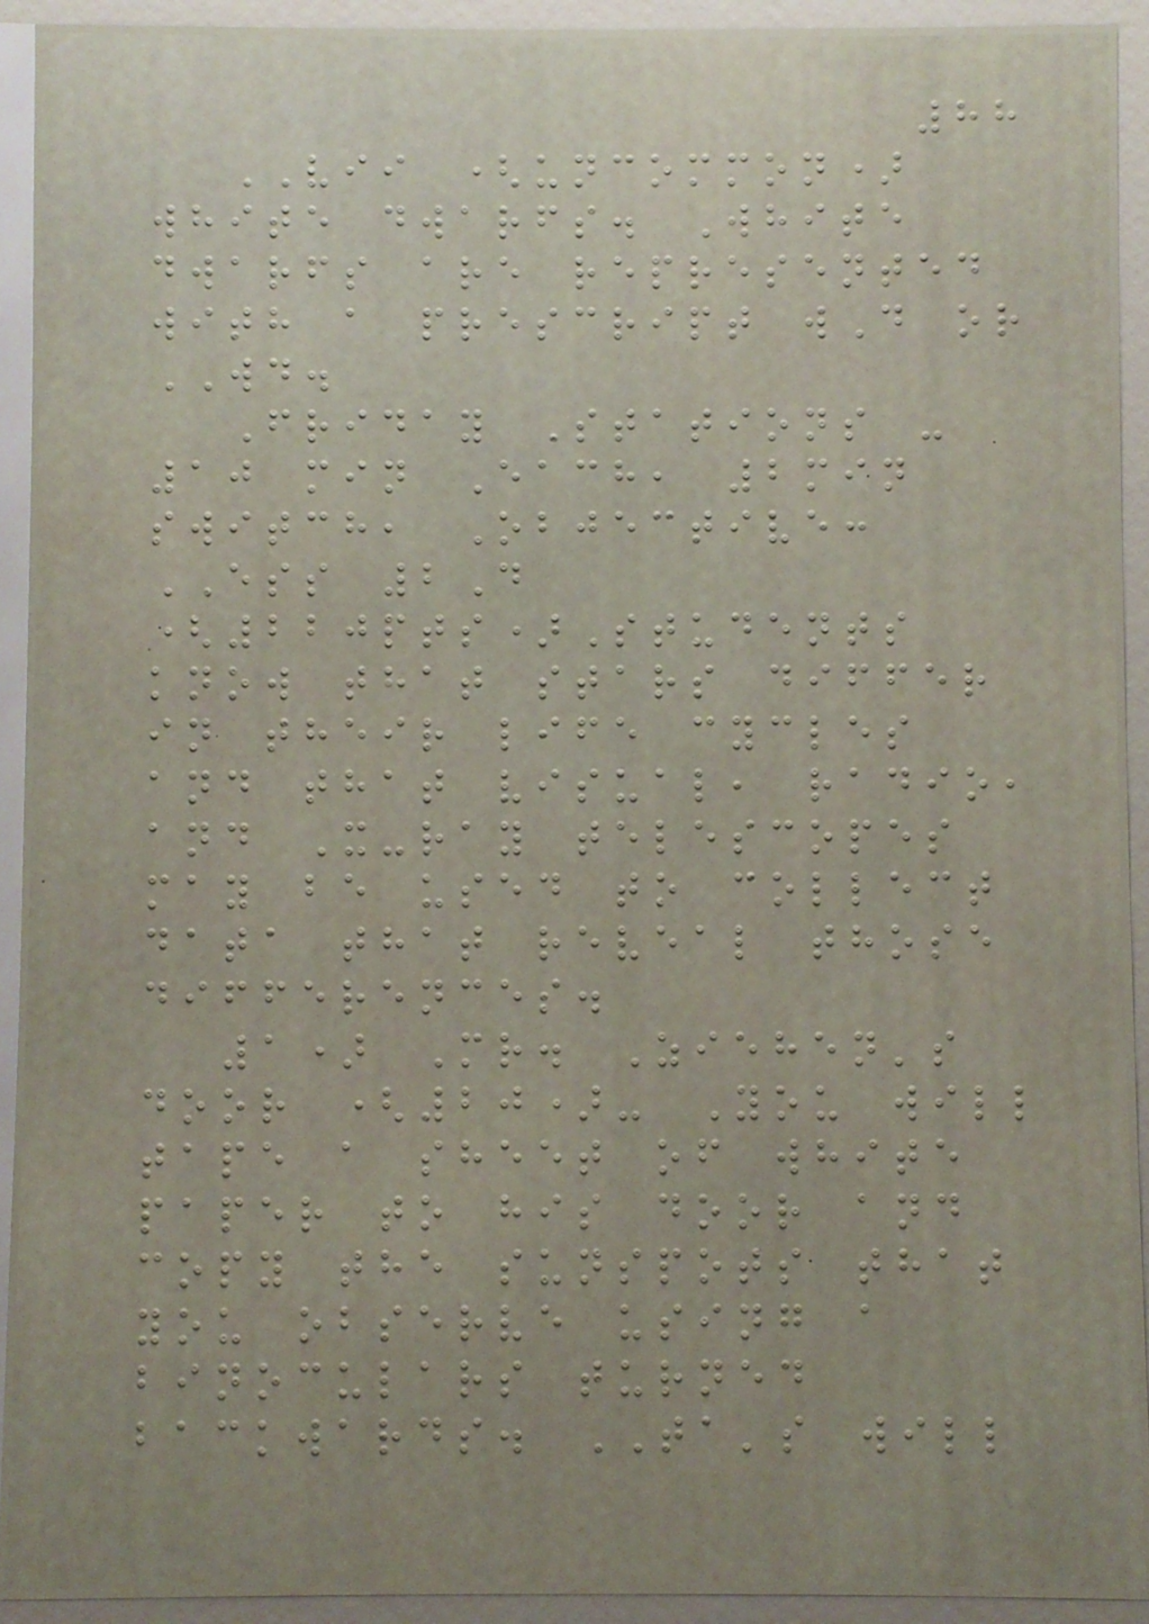88
VII (uncommon)
white dwarfs. White
dwarfs are represented
with a prescript wD or
WD.
Friday Stations -
10 min Each, 2min
switch, Objective:
ESS 2D
(220pts)Students
know that stars differ
in their life cycles
and that visual, radio,
and X-ray telescopes
may be used to collect
data that reveal those
differences.
1) Mr. Ziehen's
door (20)- You will
tape a sheet of white
paper to his door and
copy the sunspots that
you observe using a
binoculars turned
backwards. TA's will
